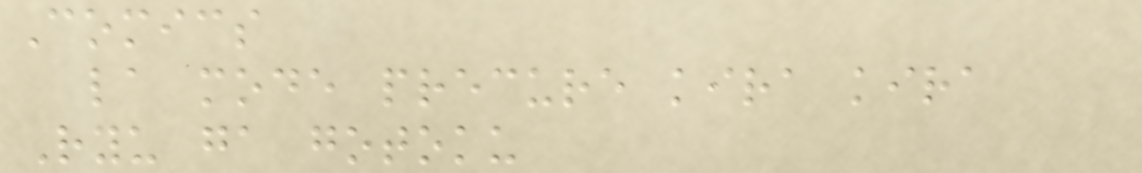Comics
la mode precure kira kira
Ryu ga gotoku
